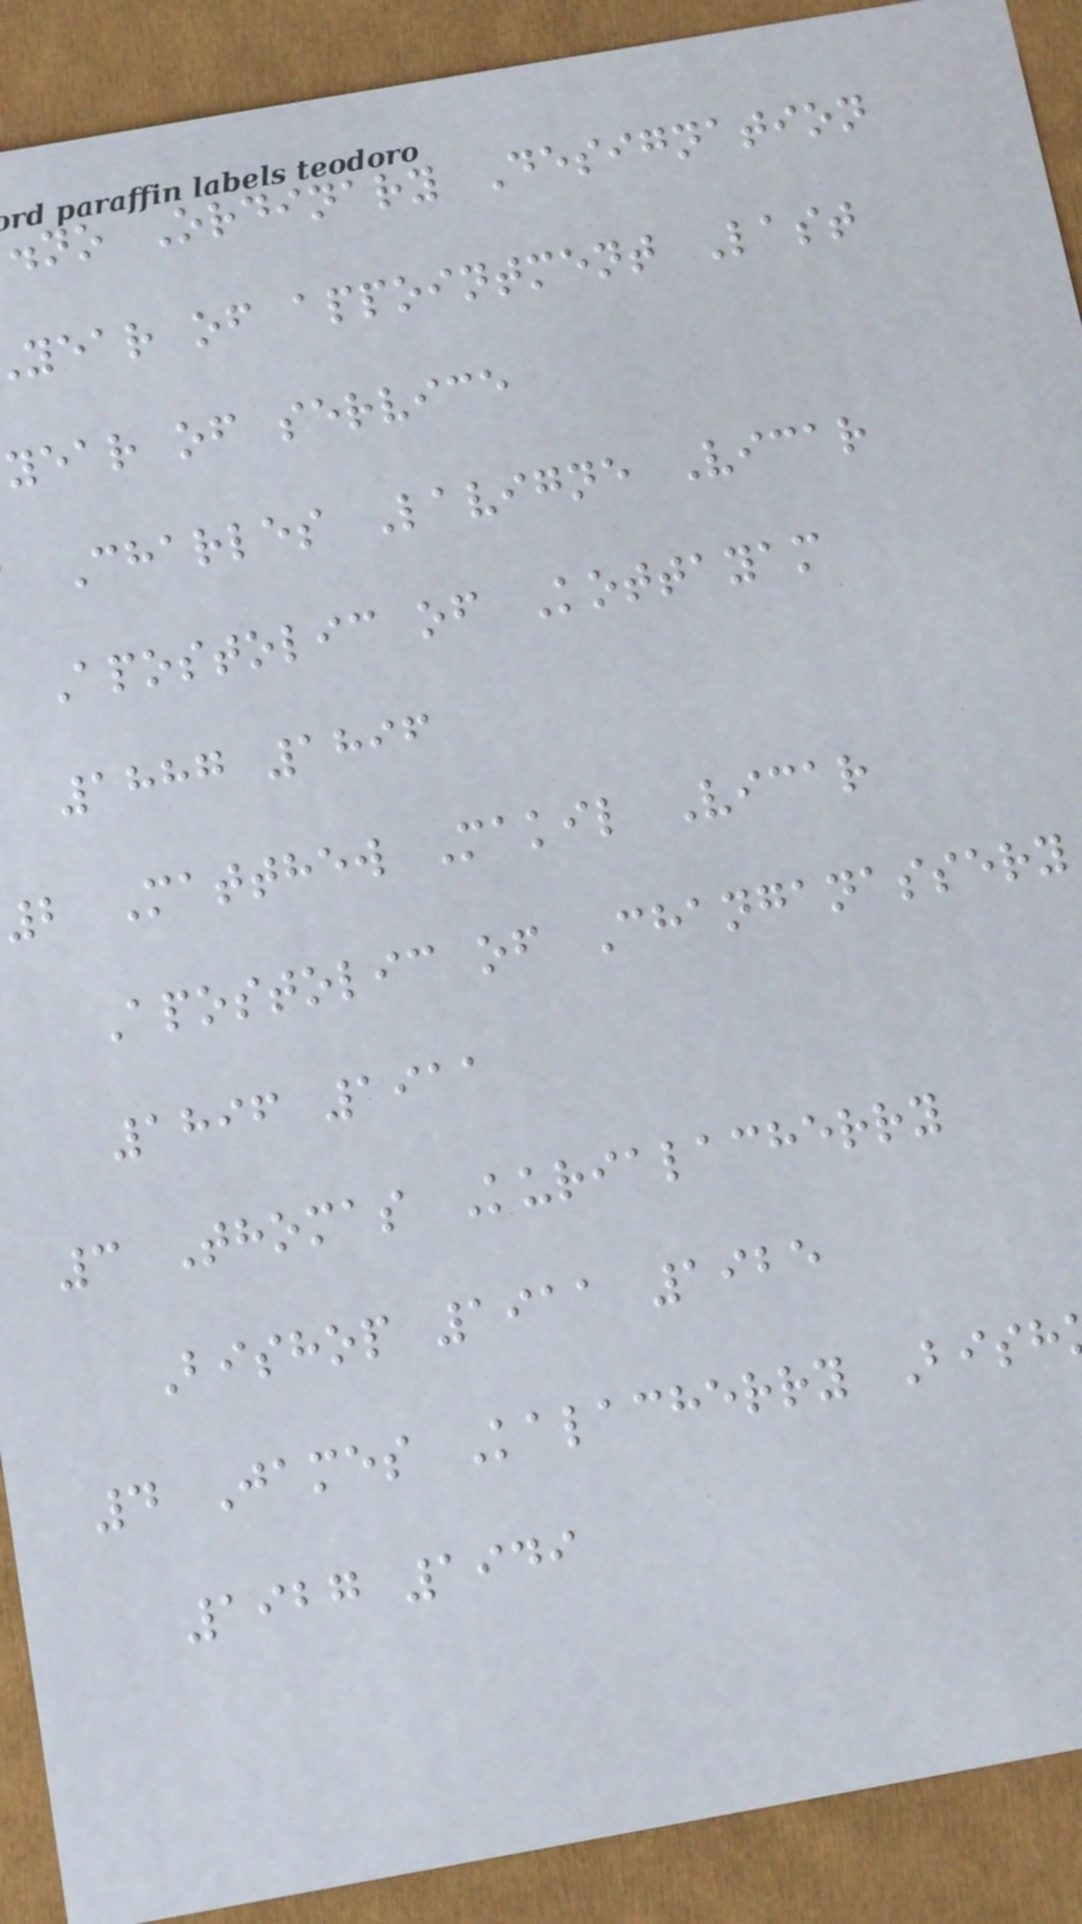.no Ordinary Designation
year of appointment Last
year of service
Charles Lavigne Vicar
Apostolic of Kottayam
1887 1896
2 Matthew Makil Vicar
Apostolic of Changanassery
1896 1911
3 Thomas Kurialacherry
Bishop 1911 1925
4 James Kalacherry Bish
1927 1949
